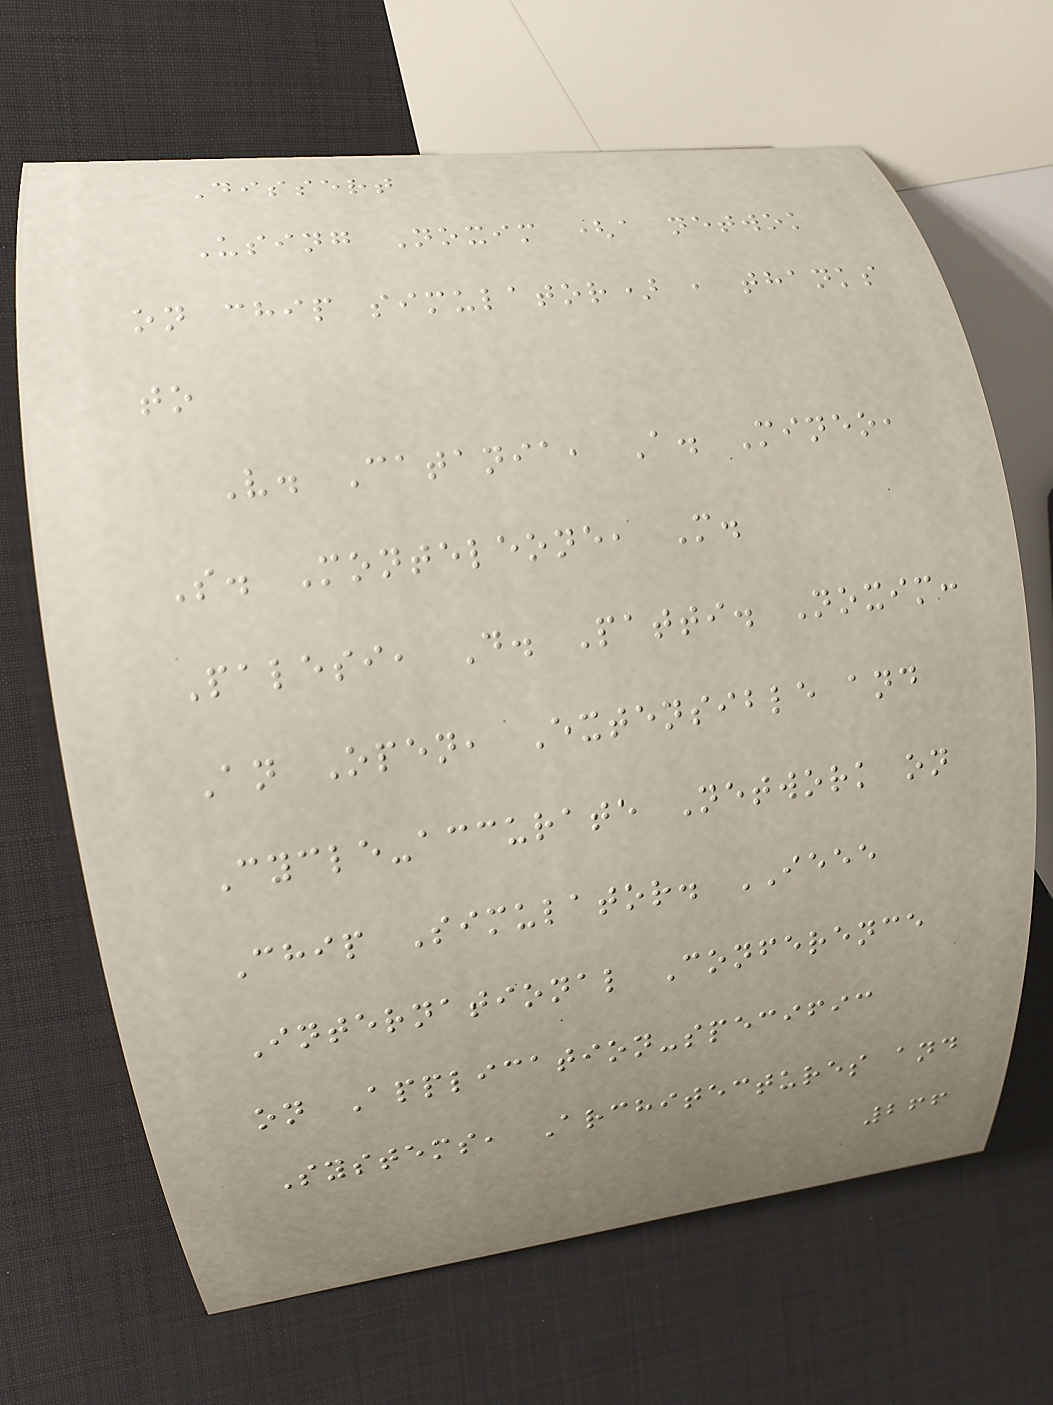Dissert
Using Noxim (a netwok
on chip simulator) , thanks
to
V. Catania, A. Mineo,
S. Monteleone, M.
Palesi, D. Patti. Noxim:
An Open, Extensible and
Cycle-accurate Network on
Chip Simulator. IEEE
International Conference
on Application-specific
Systems, Architectures and
266
